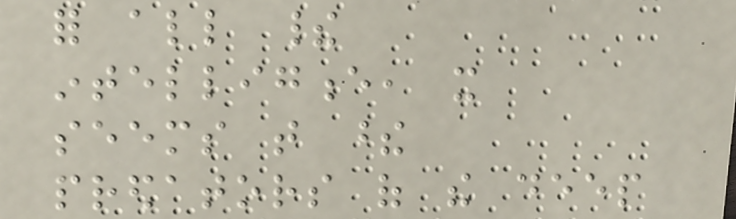for all their
intelligence, it
seems that these
predators of the deep
